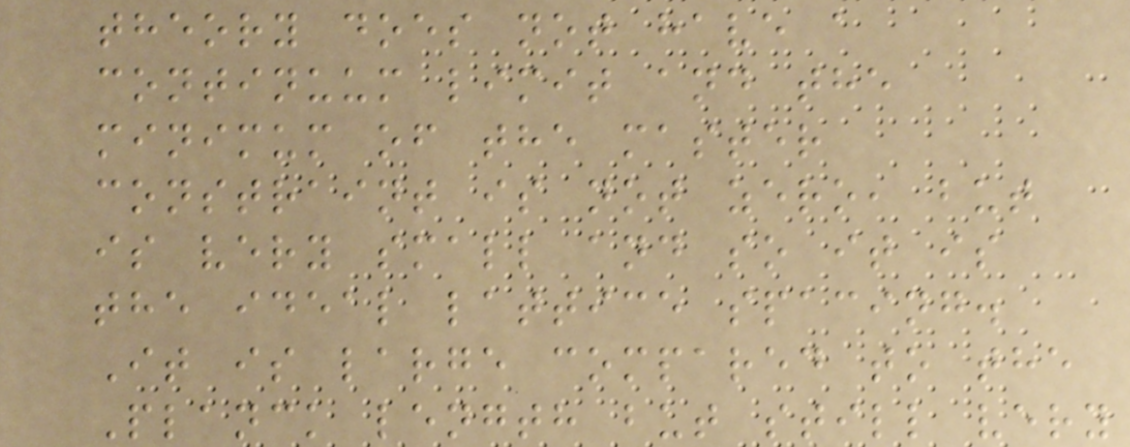theory does not have a
continuum limit and the
minimum of the master
constraint is not zero, but
is very small and so it is
the ideal lattice spacing.
It is large compared to the
Planck length but still very
